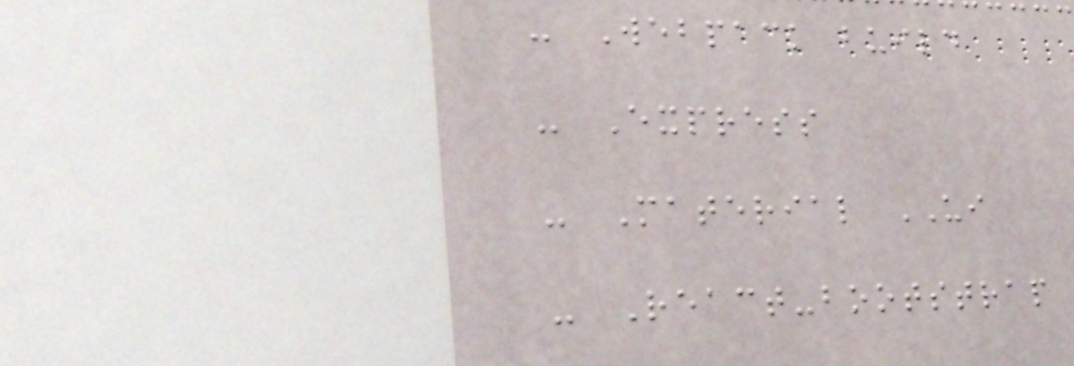- Webpack build
- Express
- Material UI
- React-bootstrap
